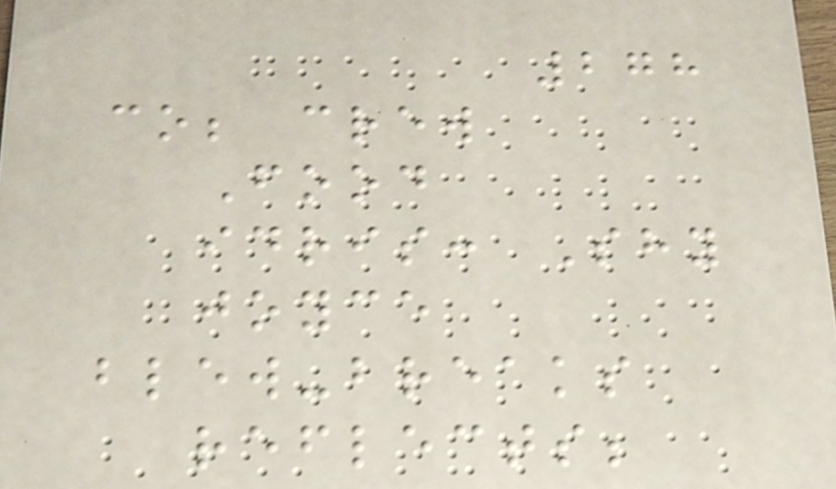278
co; crew
Food
idris: Shy
joyce
blew-breaks
reflects;
